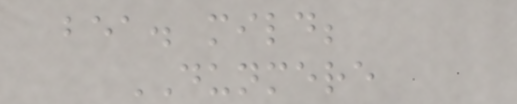bea. mild;
DUNMERE
